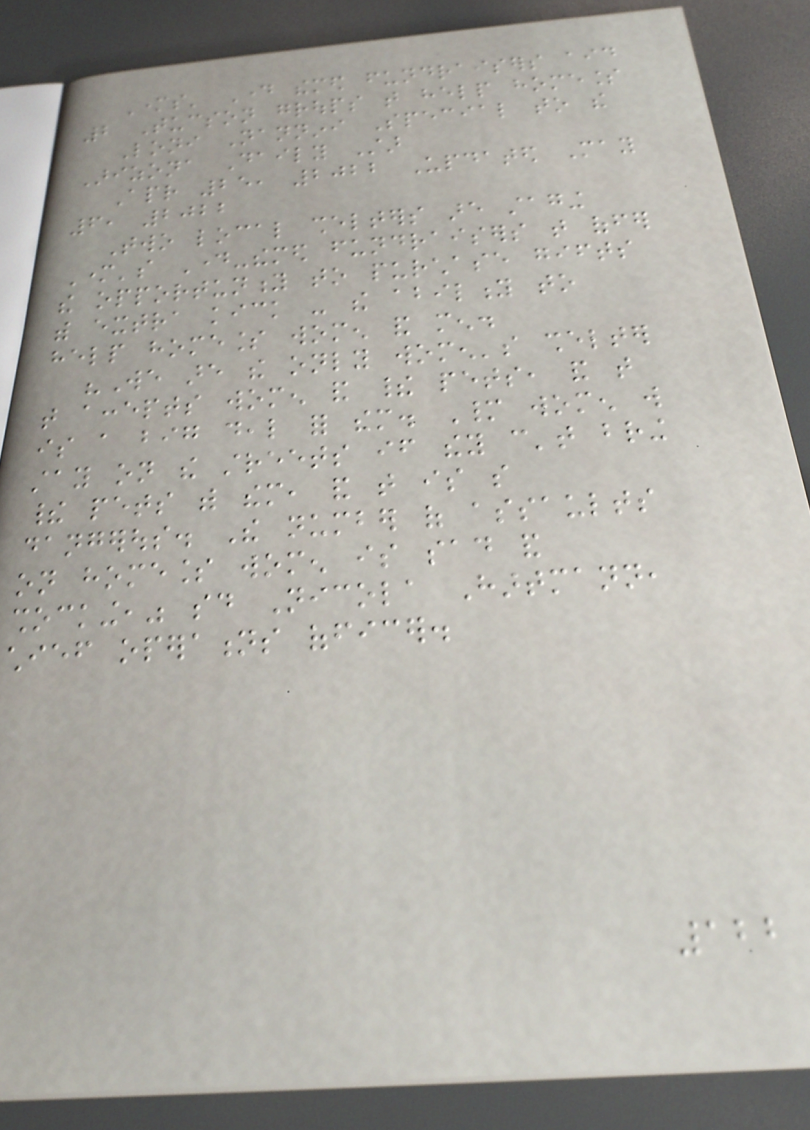Mothers' Day themed fundraisers aid
2 Tucson groups that help homeless
Loni Nannini Special to the
Arizona Daily Star
Apr 25, 2022 Updated May
6, 2022
Two local shelters are staging
Mother's Day-themed fundraisers that offer
the opportunity to purchase gifts
with extra kick - the ability to
help homeless women and men.
"We are the only women's shelter
that accepts women and their pets, and that
is a big deal for them. Many women will
stay on the streets if they can't bring
their pets with them, and that is so
dangerous. The number of assaults
on homeless women is sad and
shocking," said Nicola Hartmann,
chief operations officer.
122
